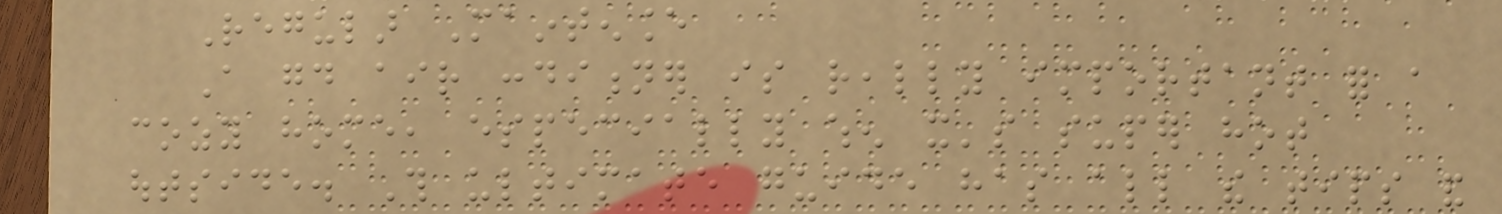Regular Maintenance
A good air conditioner is really important for a
cozy home, especially when it's super hot
outside. This ultimate guide has all the tips and
